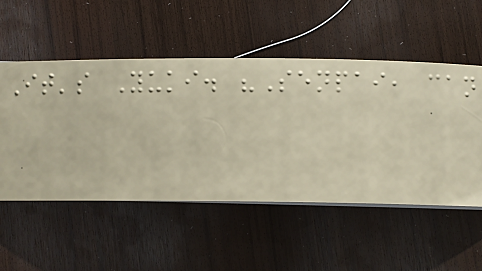It's Yuki. "Senpai, can
